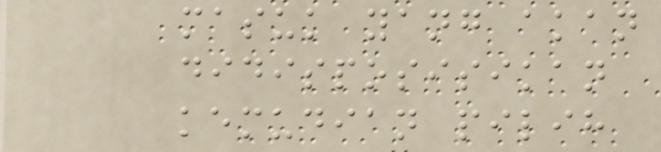masuk yang akan
didisposisikan
kemudian pilih
